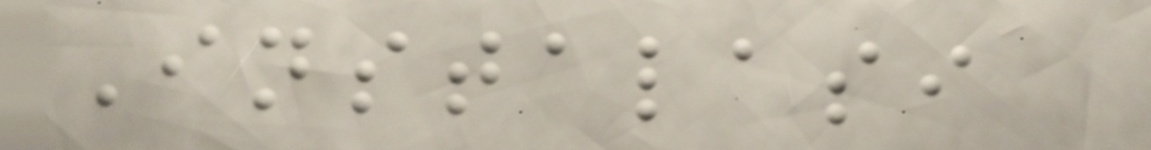Instalasi
